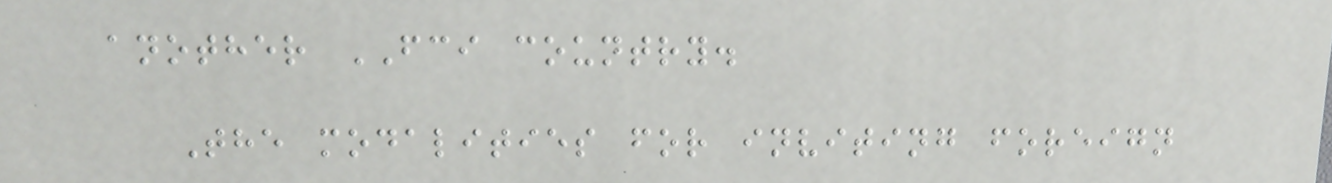another FCI country.
The modalities for inviting foreign
